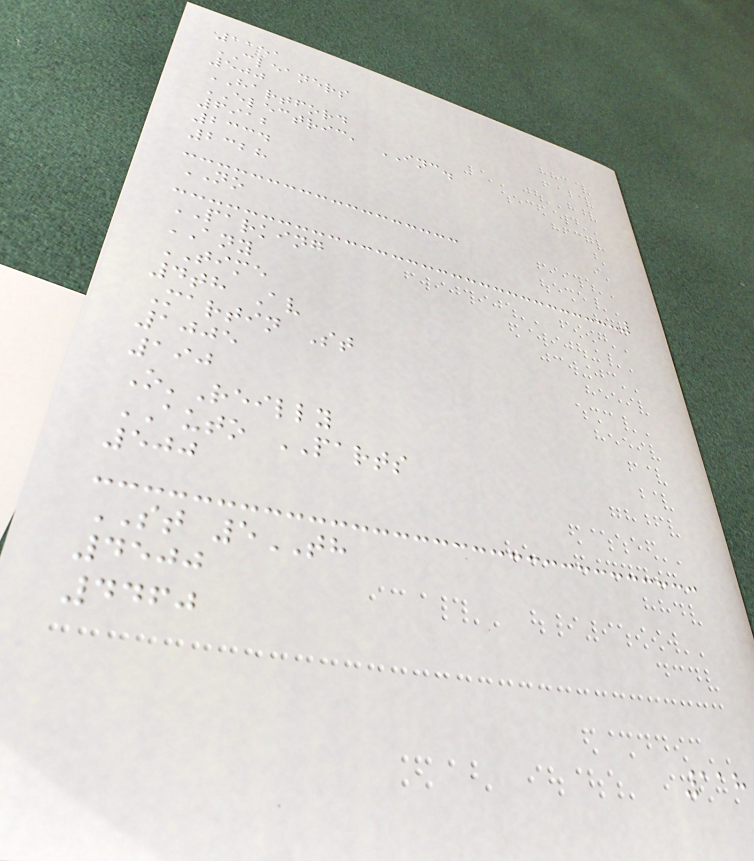1151
CLEANERS
500
HARTFORD
ELECTRIC, INC.
6912
2334
2328
NO
PARKING
ANY
TIME
4th Av
Martin St
1005
190
O'Reilly
AUTO PARTS
500
ST 5TH
4500
4460
118
